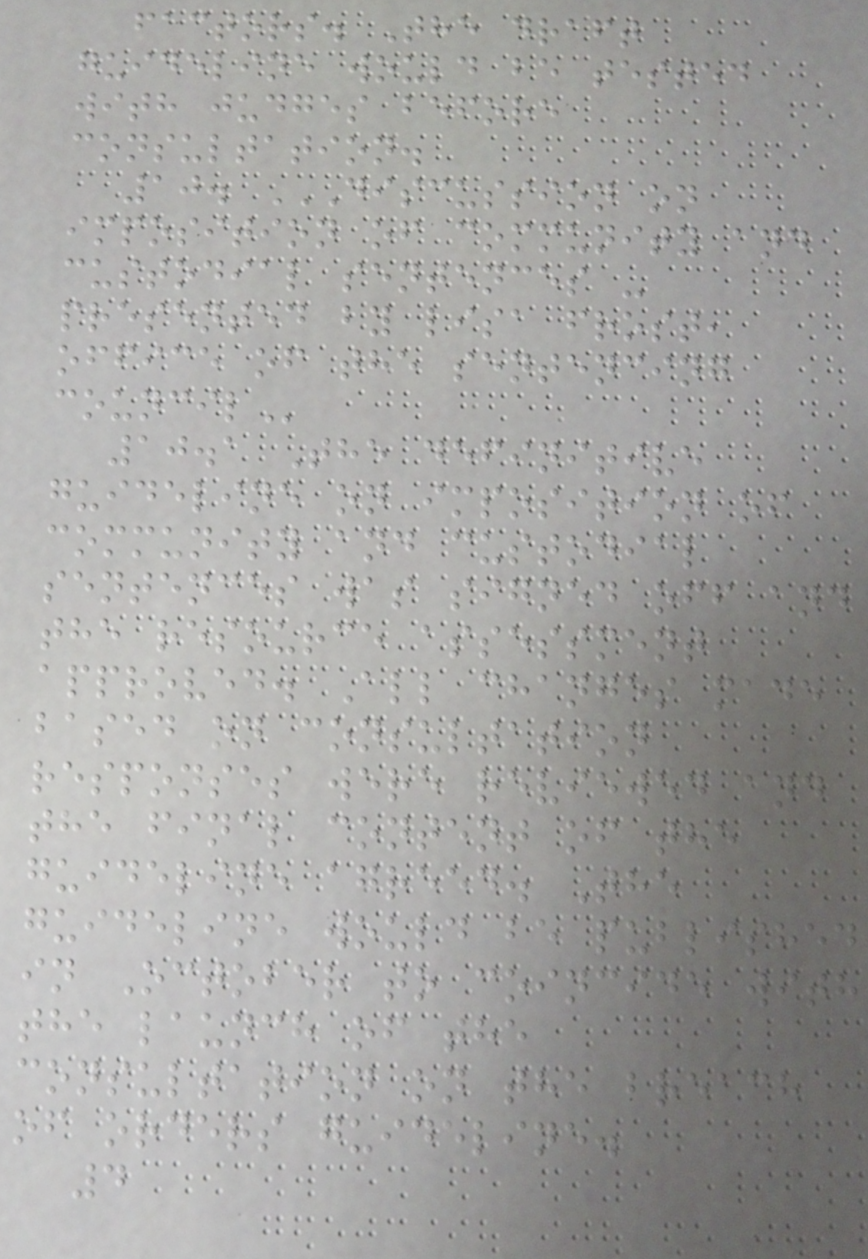factors. The draft
guideline would be tested
with judges before
consultation.
10. DISCUSSION ON
IMPOSITION OF COMMUNITY AND
CUSTODIAL SENTENCES -
PRESENTED BY LISA FROST,
OFFICE OF THE SENTENCING
COUNCIL
10.1 The definitive
guideline on imposition of
community and custodial
sentences was signed off and
the resource assessment
approved. All changes made
based on consultation
responses were reviewed and
the final content of the
guideline agreed. The
guideline would be published
in October to coincide with
the launch of the
consultation on the breach
of orders guideline.
4
